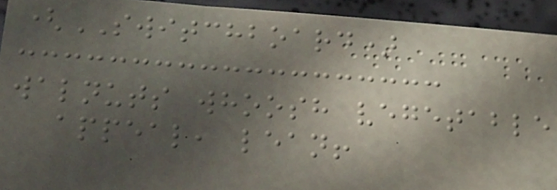(SWITCHBOARD)
walnuts whoosh vegetable
appeal, lean!
